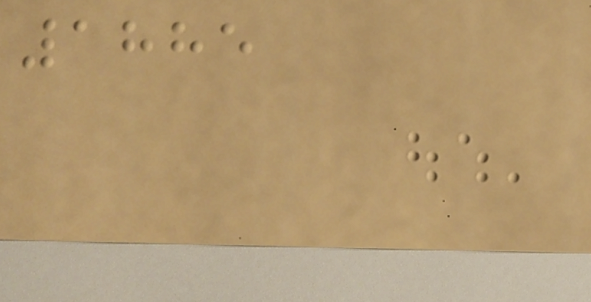1885
